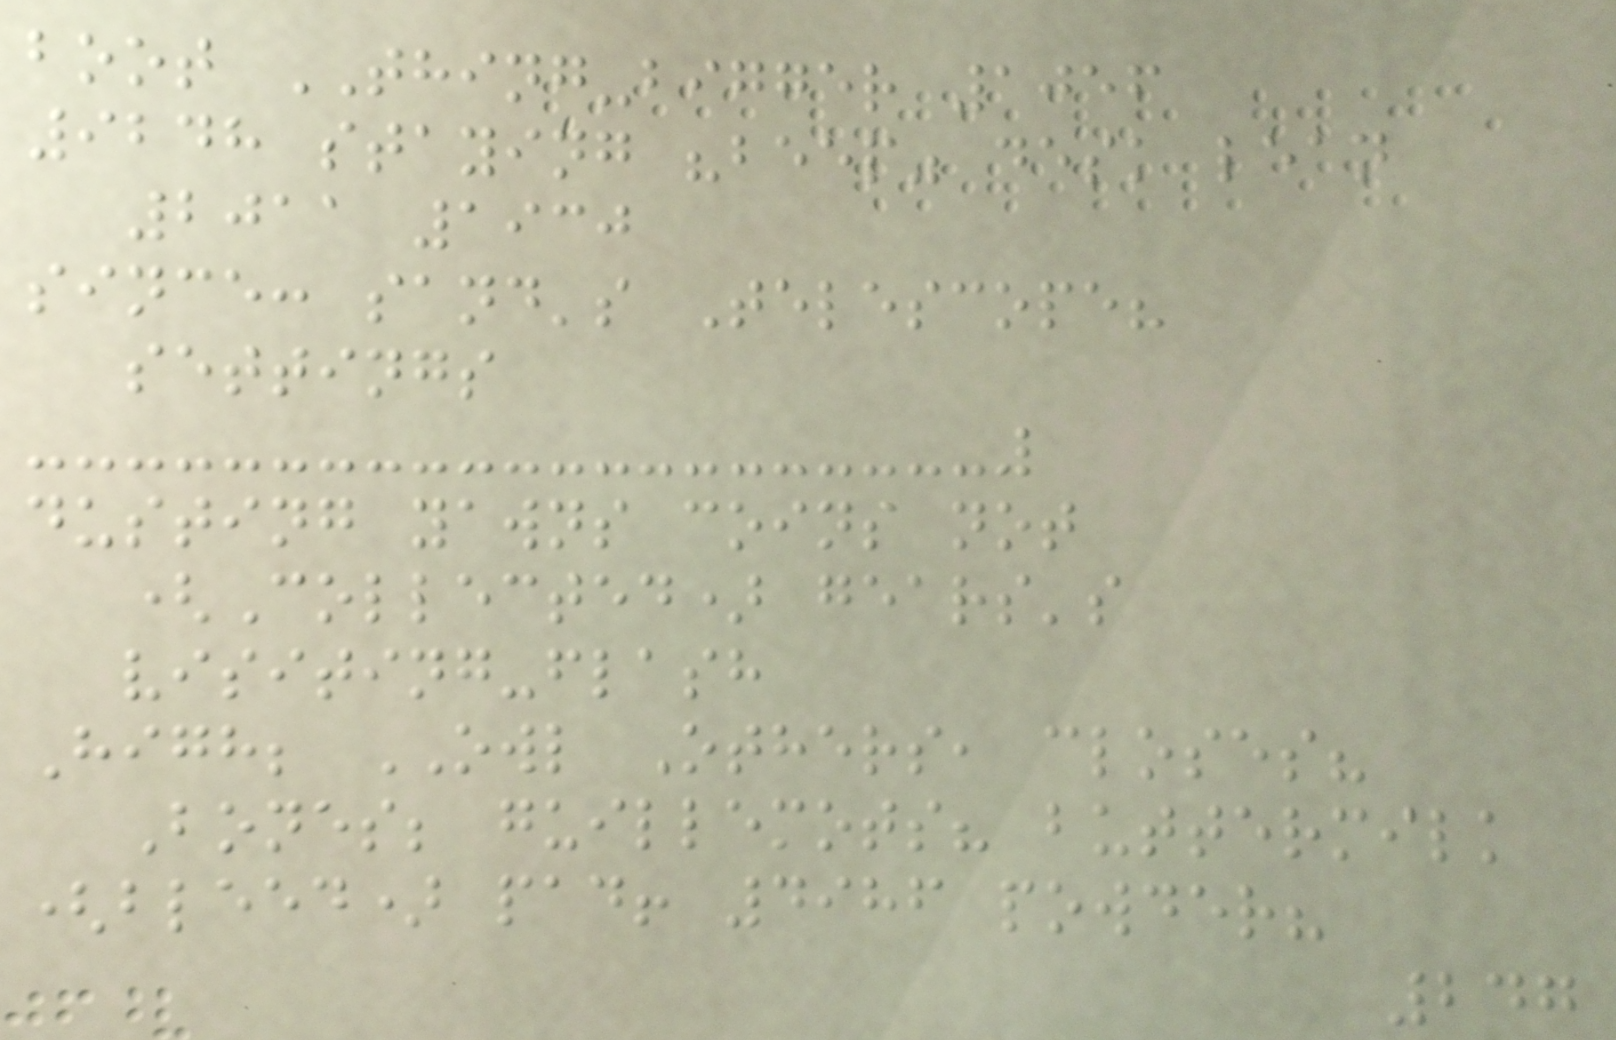boot THING-bigger 1056
9248 staying "beep" desk lean
2011 1930
since: sand's Telescope?
settings
dusting yawns coins not
(Collected) gears's
visiting-flash
High; OWL Others, closes?
Bones; guillemots? buttermilk
(bleed) pad! 4986 powder?
247
